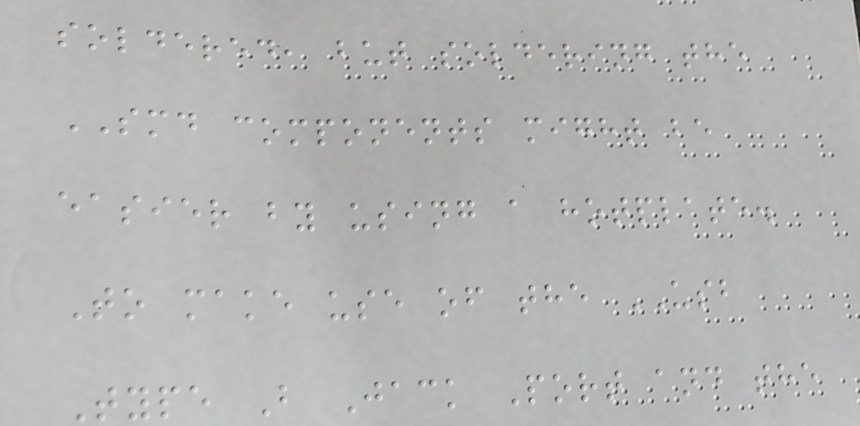soldered, but soldering the
SMD components might be
easier by using a hotplate.
To make use of the USB
Type B Jack Port and the
